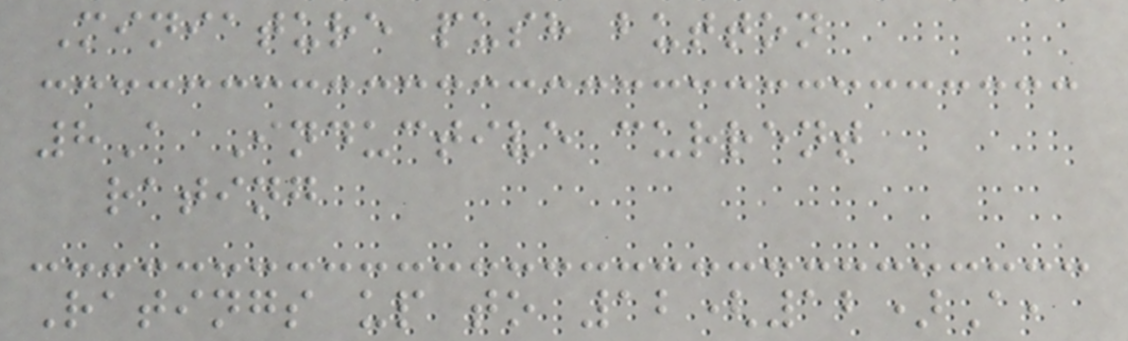Miniature push button
8A Inductive current
rating
Ratings up to 12(12)A,
